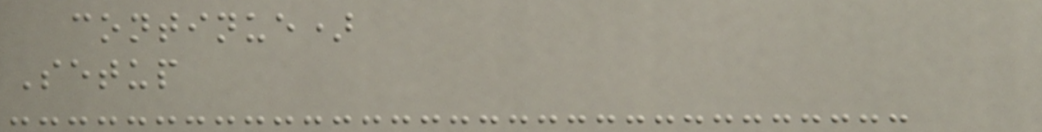continue)
Setup
